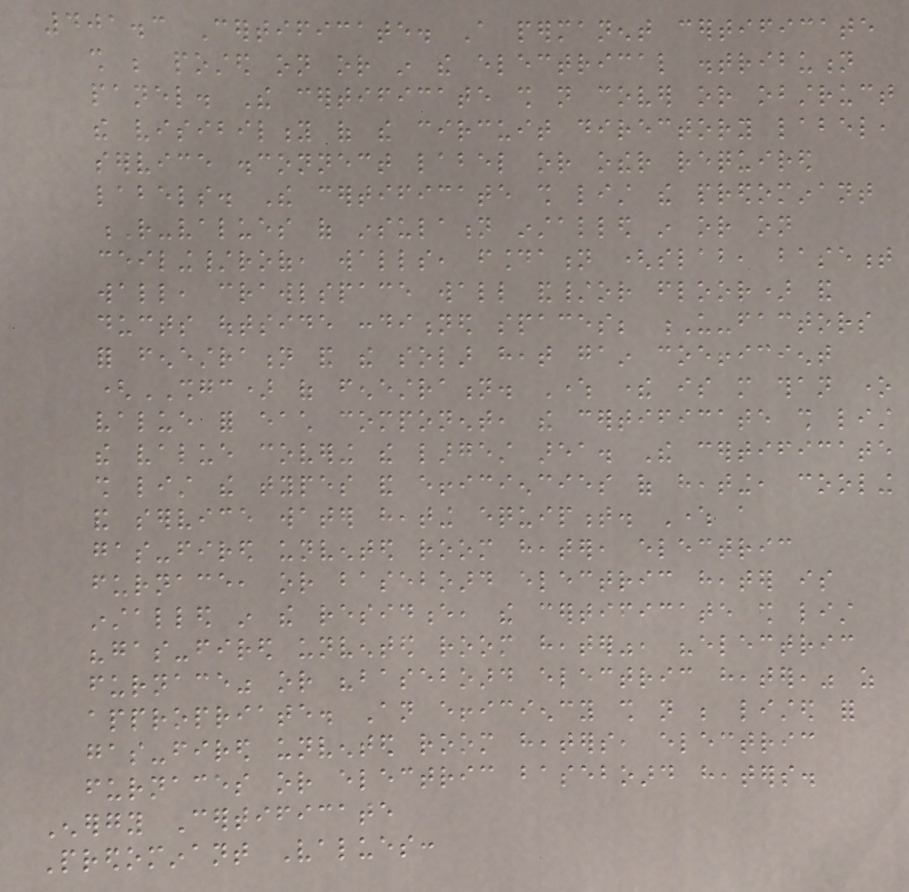401.3 Certificate. A permanent certificate
shall be posted on or in the electrical distribution
panel. The certificate shall not cover or obstruct
the visibility of the circuit directory label,
service disconnect label or other required
labels. The certificate shall list the predominant
R-values of insulation installed in or on
ceiling/roof, walls, foundation (slab, basement
wall, crawlspace wall and/or floor) and
ducts outside conditioned spaces; U-factors
for fenestration and the solar heat gain coefficient
(SHGC) of fenestration. Where there is more than one
value for each component, the certificate shall list
the value covering the largest area. The certificate
shall list the types and efficiencies of heating, cooling
and service water heating equipment. Where a
gas-fired unvented room heater, electric
furnace, or baseboard electric heater is
installed in the residence, the certificate shall list
"gas-fired unvented room heater", "electric
furnace" or "baseboard electric heater," as
appropriate. An efficiency shall not be listed for
gas-fired unvented room heaters, electric
furnaces or electric baseboard heaters.
Energy Certificate
Predominant Values:
